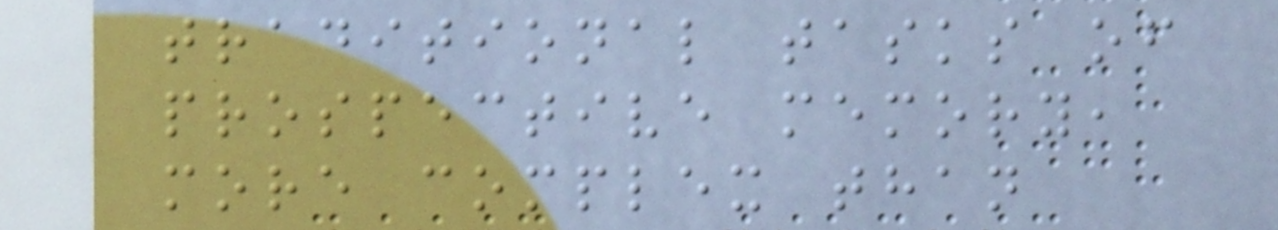traditional tasks of
prospective memory,
more complex than
